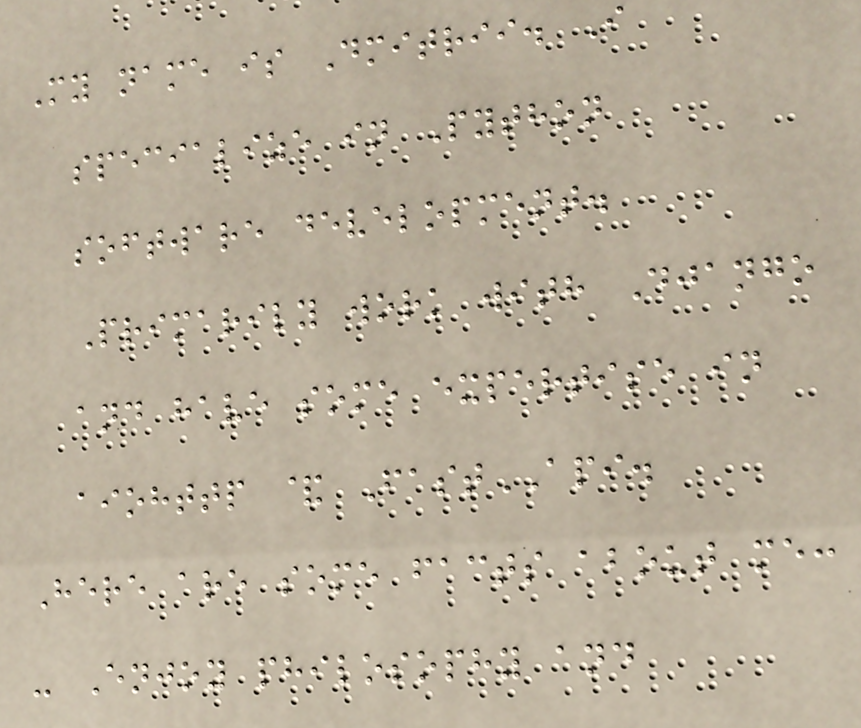My name is Dmitrii. I
specialize in Python
software development.
Primarily work with Django
and have some expertise in
aiohttp & FastAPI.
Here are some facts about me:
- Enjoy philosophy and
